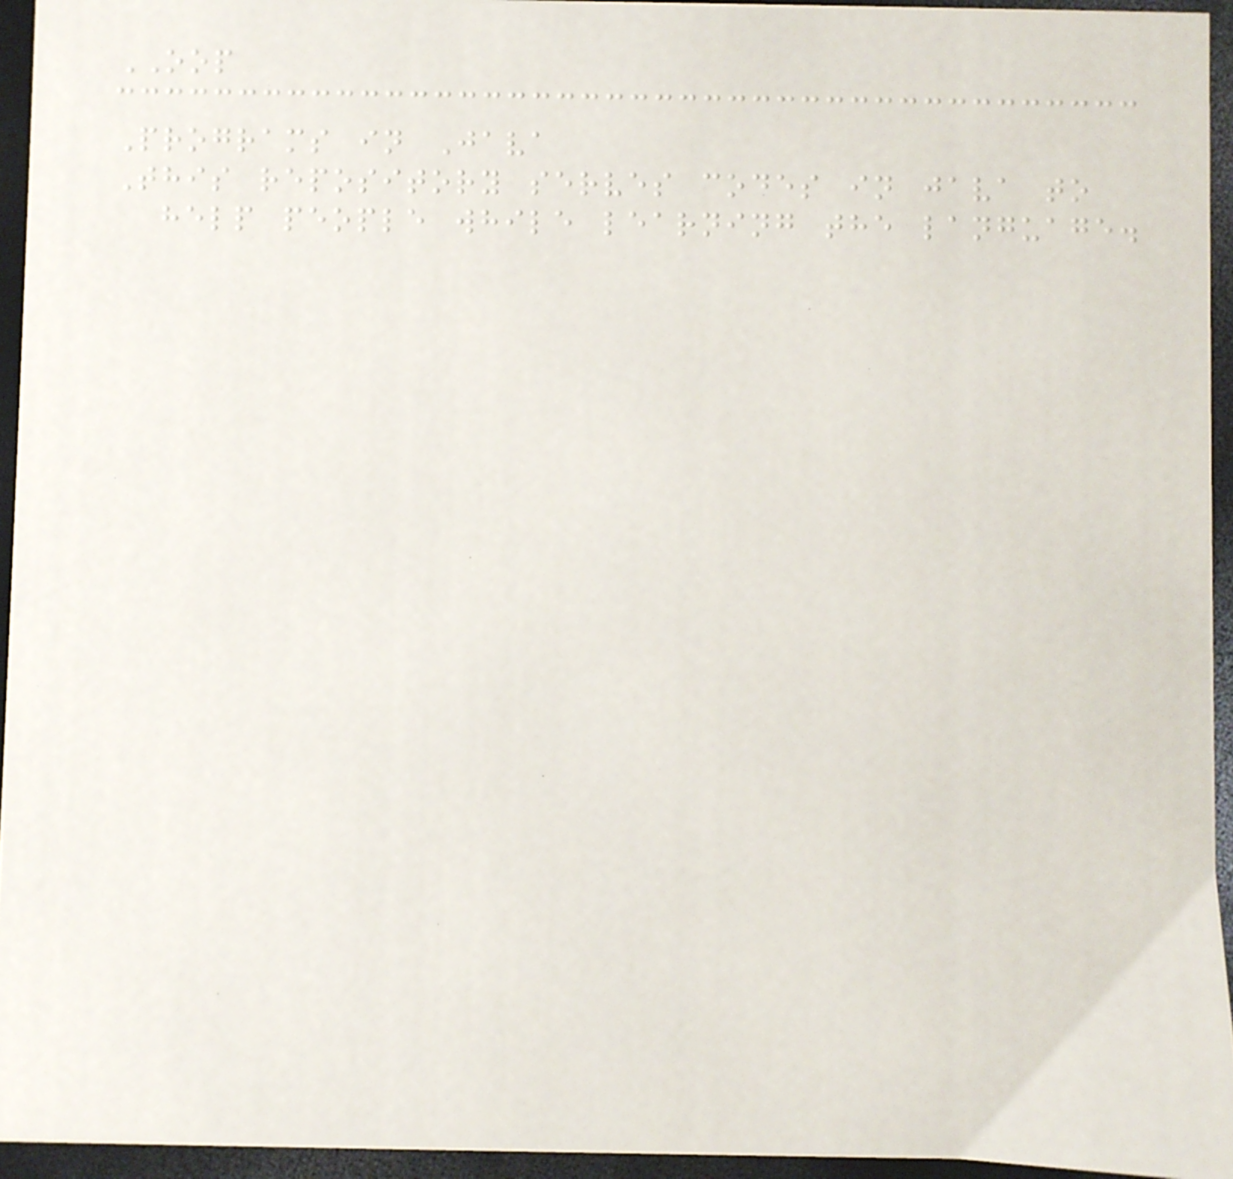OOP
Programs in Java
This repository serves codes in java to
help people while learning the language.
